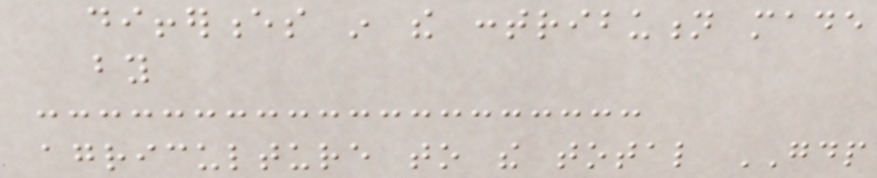differences in the contribution made
by
agriculture to the total GDP
